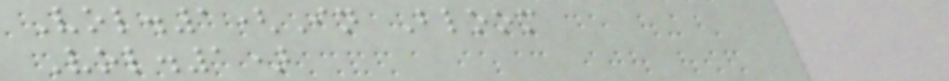Vol.1(In Bloom
Vol.1)
